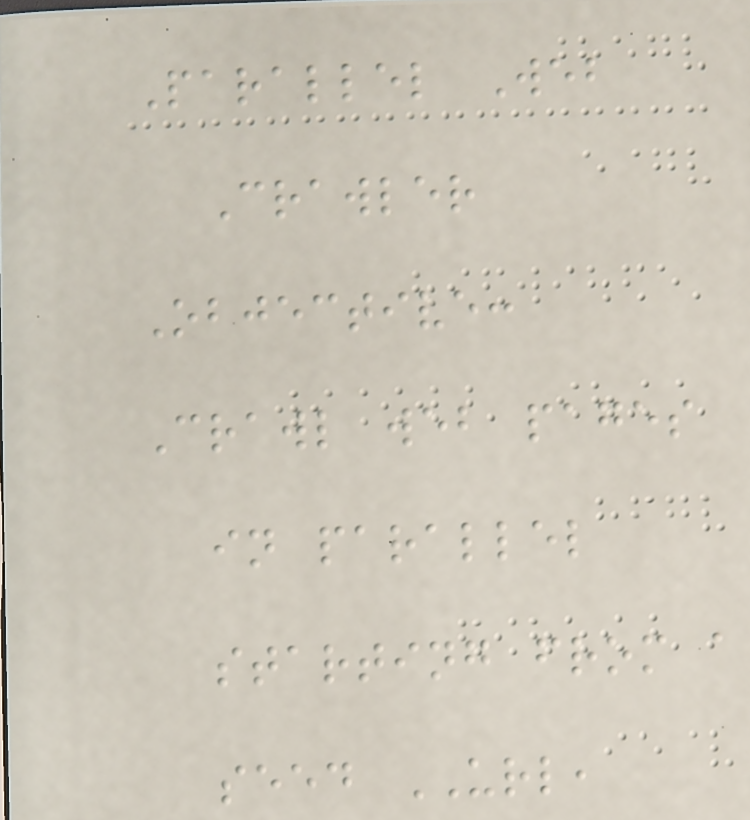Parallel Web
Crawler
Objective:
Crawl web pages
in parallel
starting from a
seed URL,
